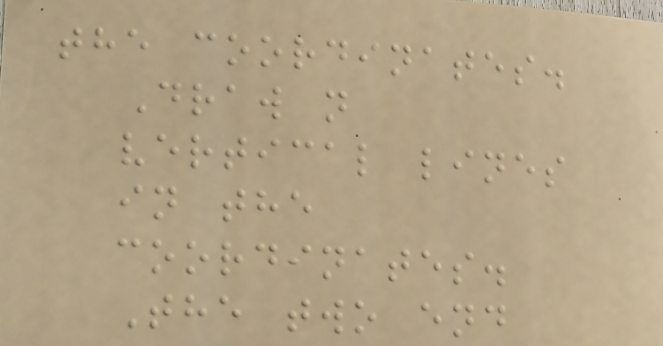the coordinates.
Draw n
vertical lines
in the
coordinates.
The two end
